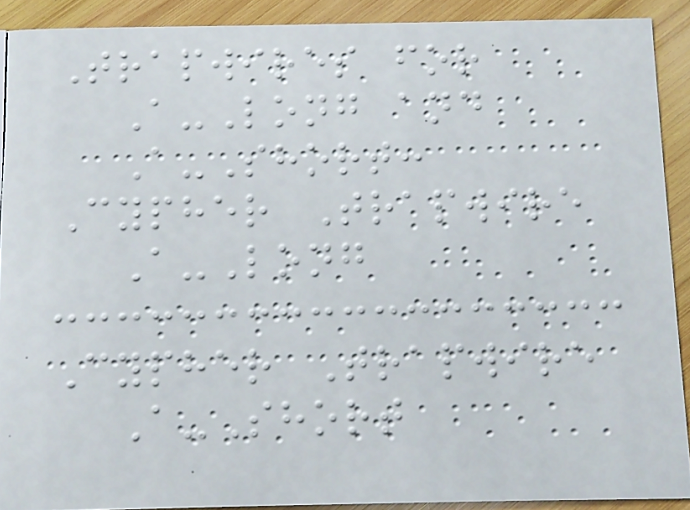Trapwires for
A-Long and
A-Short:
Cypher Trapwire
A-Long
Cypher Trapwire
A-Short
